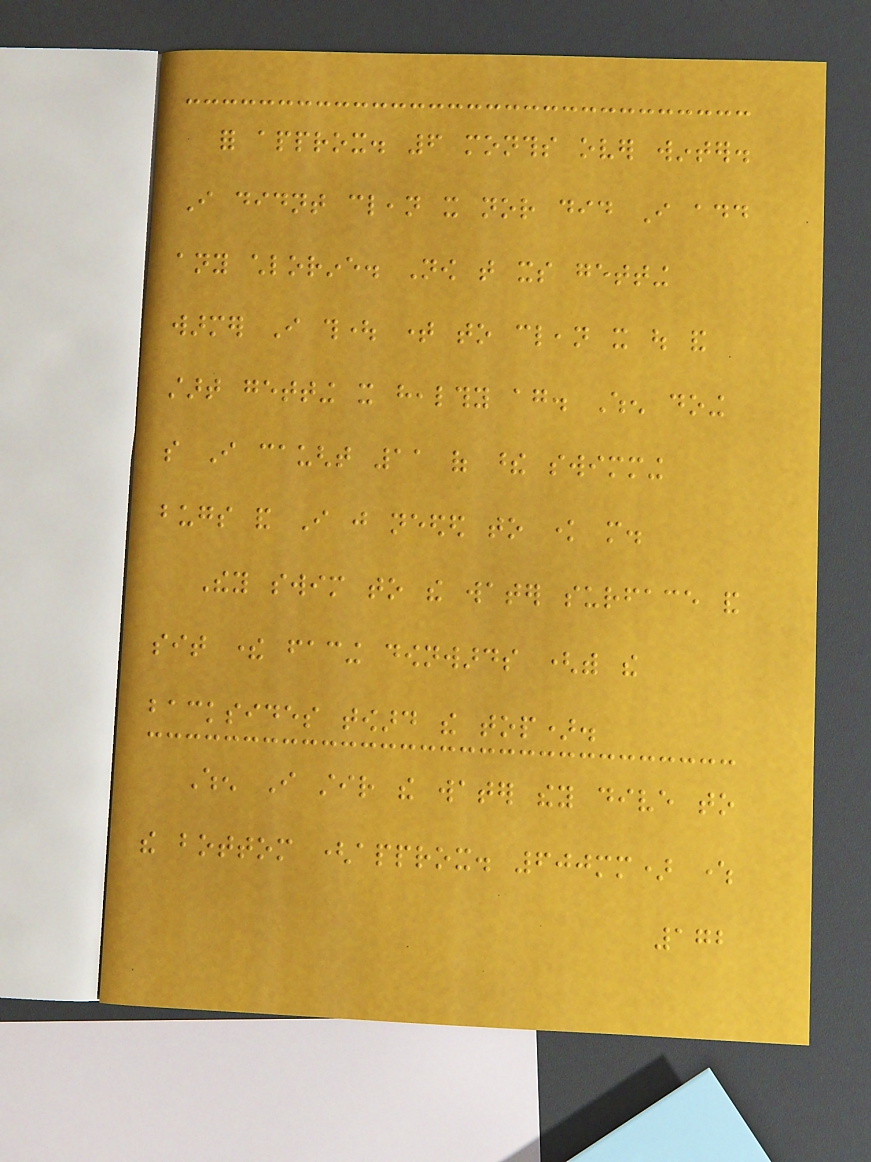for approx. 6 months over winter.
I didnt clean it nor did I add
any chlorine. Now that its getting
warmer I thought time to clean it out and
start getting it healthy again. When doing
so I caught 11 of these swimming
bugs and I just needed to know more.
They swim to the water surface and
sit there facing downwards (with the
backsides toward the top).
When I stir the water they dive to
the bottom (approx. 600mm) where
172
